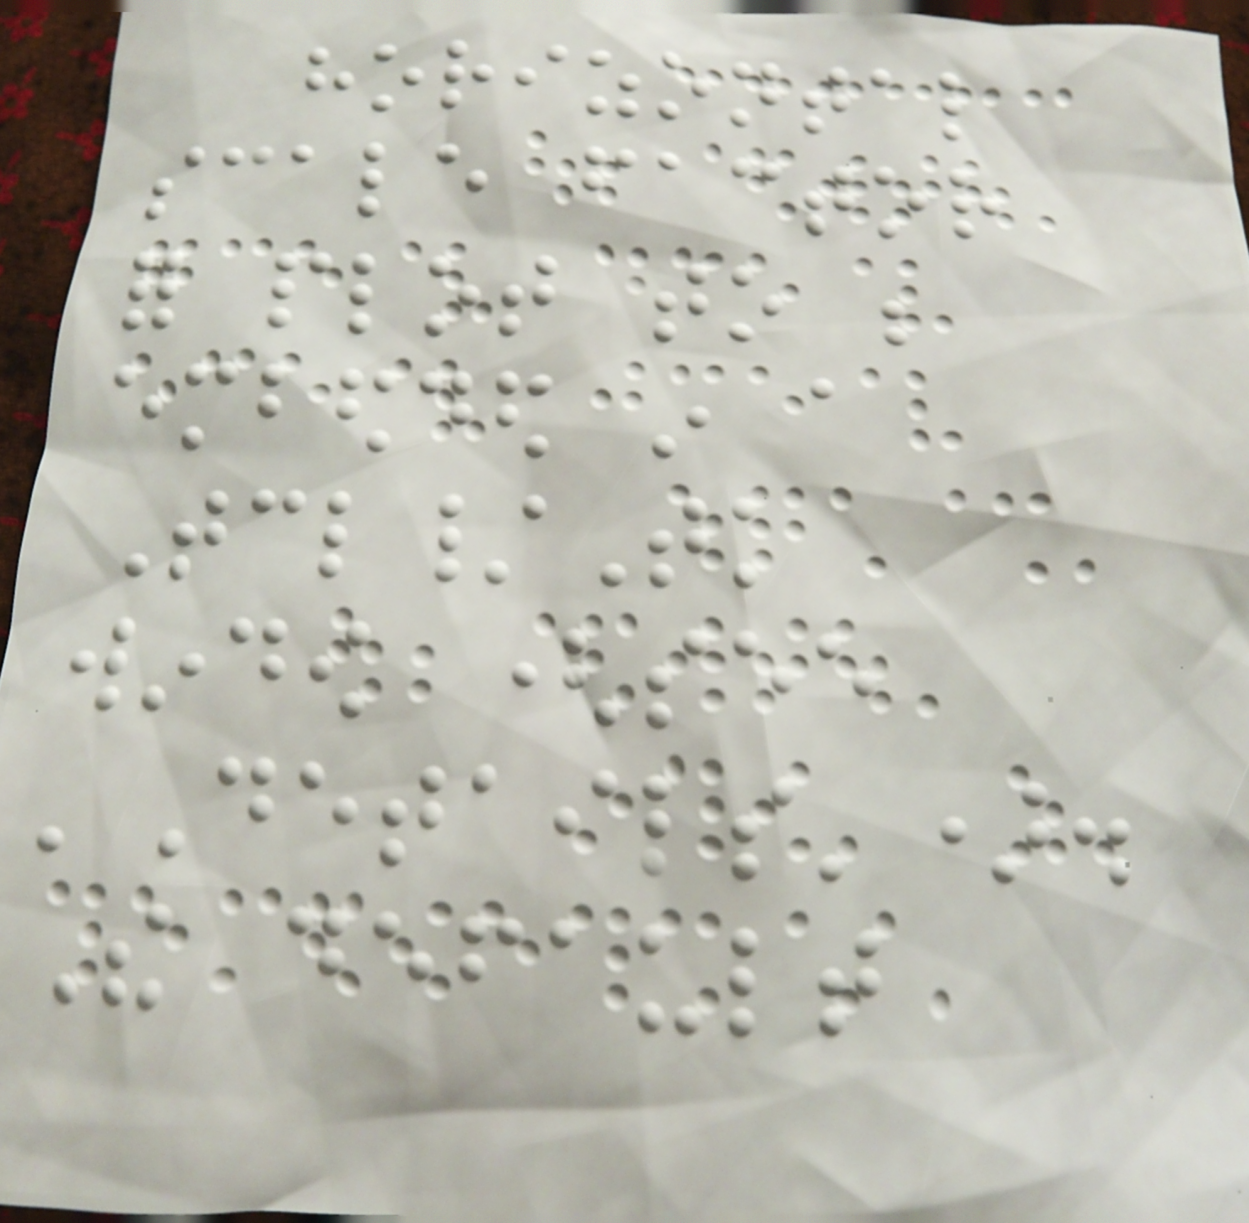horizontal
scale factor
for plot to be
embedded in a
Tcl/Tk
window (see
'Details').
The default
